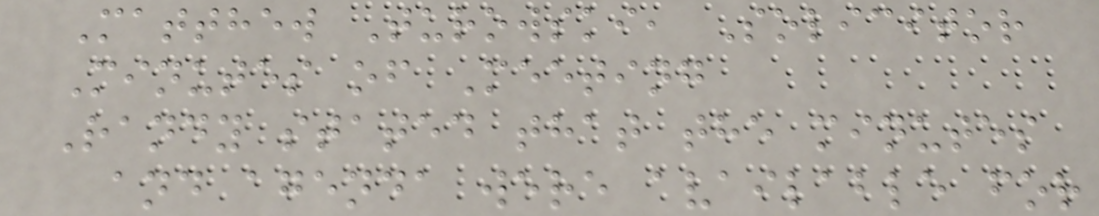Matthew Turowski, Solicitor
Minutes of Meeting
Randy stated that the minutes
and agenda were available for
